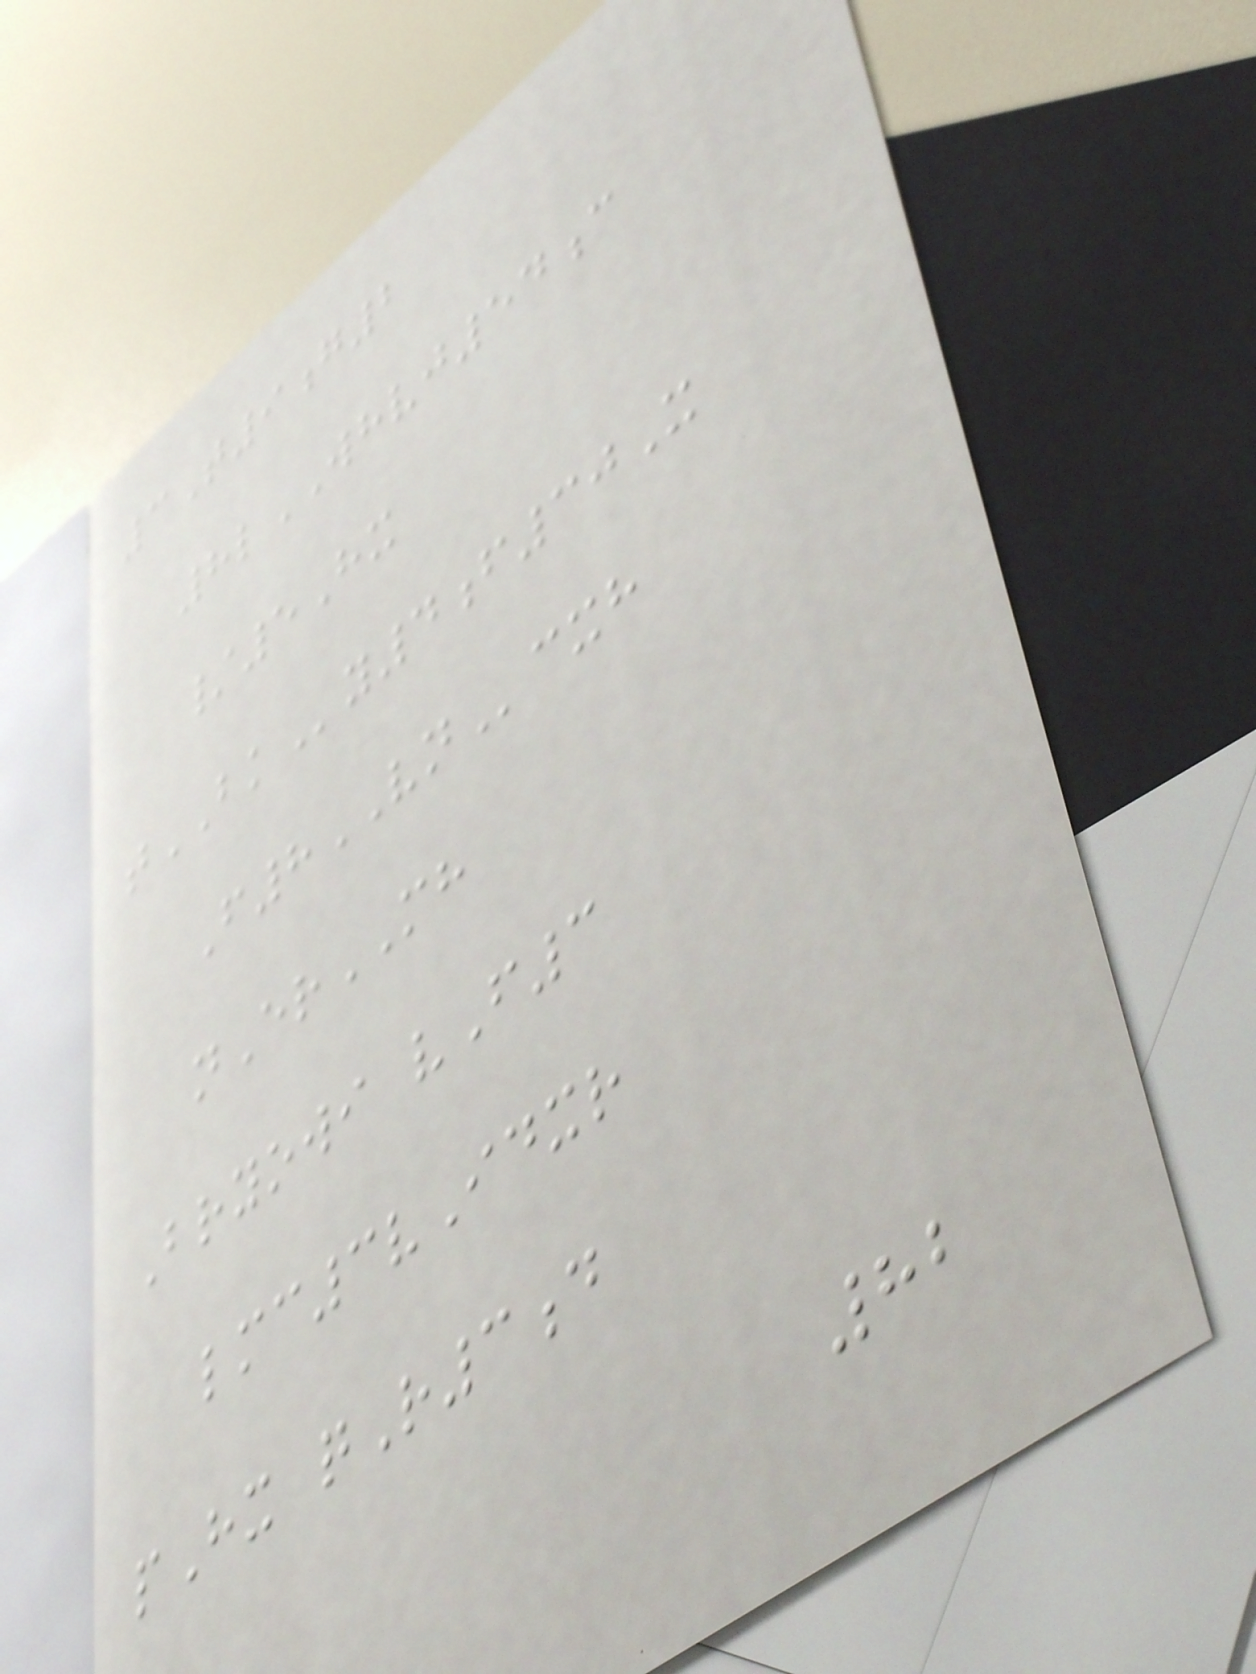3T9g2
8lWHVJ54c
/5Hx
tBKy4f30X
F8VNcxh
nErMH
Bryowi vF3
lmc3vIdxr
pHx qR3d
82
